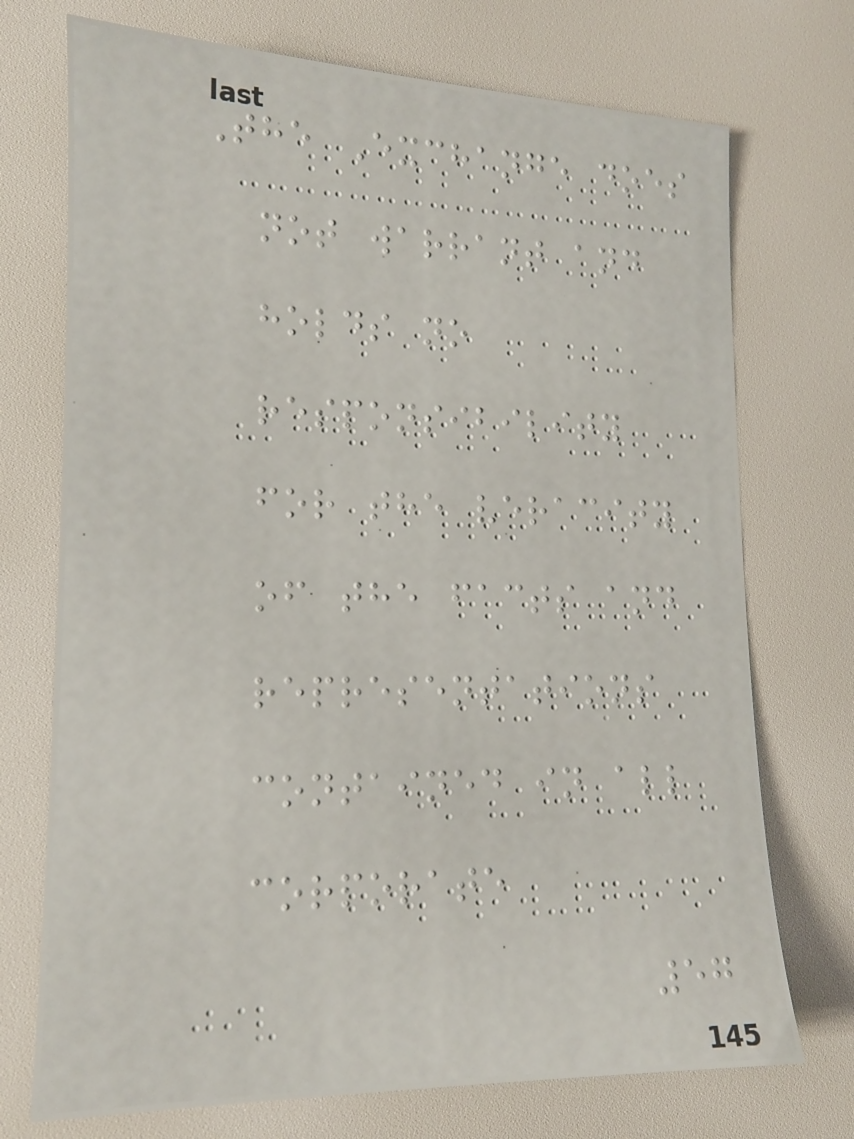The Exchange does
not warrant and
holds no
responsibility
for the veracity
of the facts and
representations
contained in all
corporate
57
